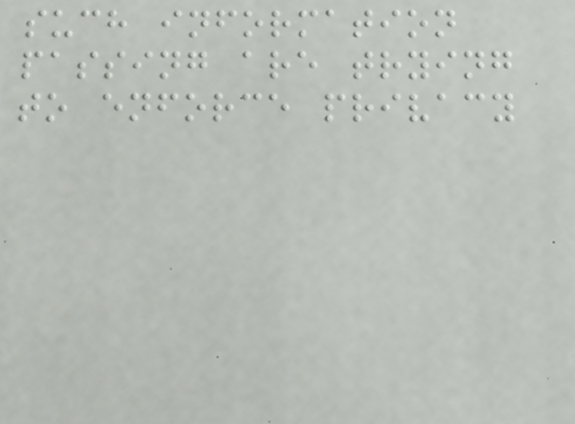such information
passing are trying
to enforce privacy
